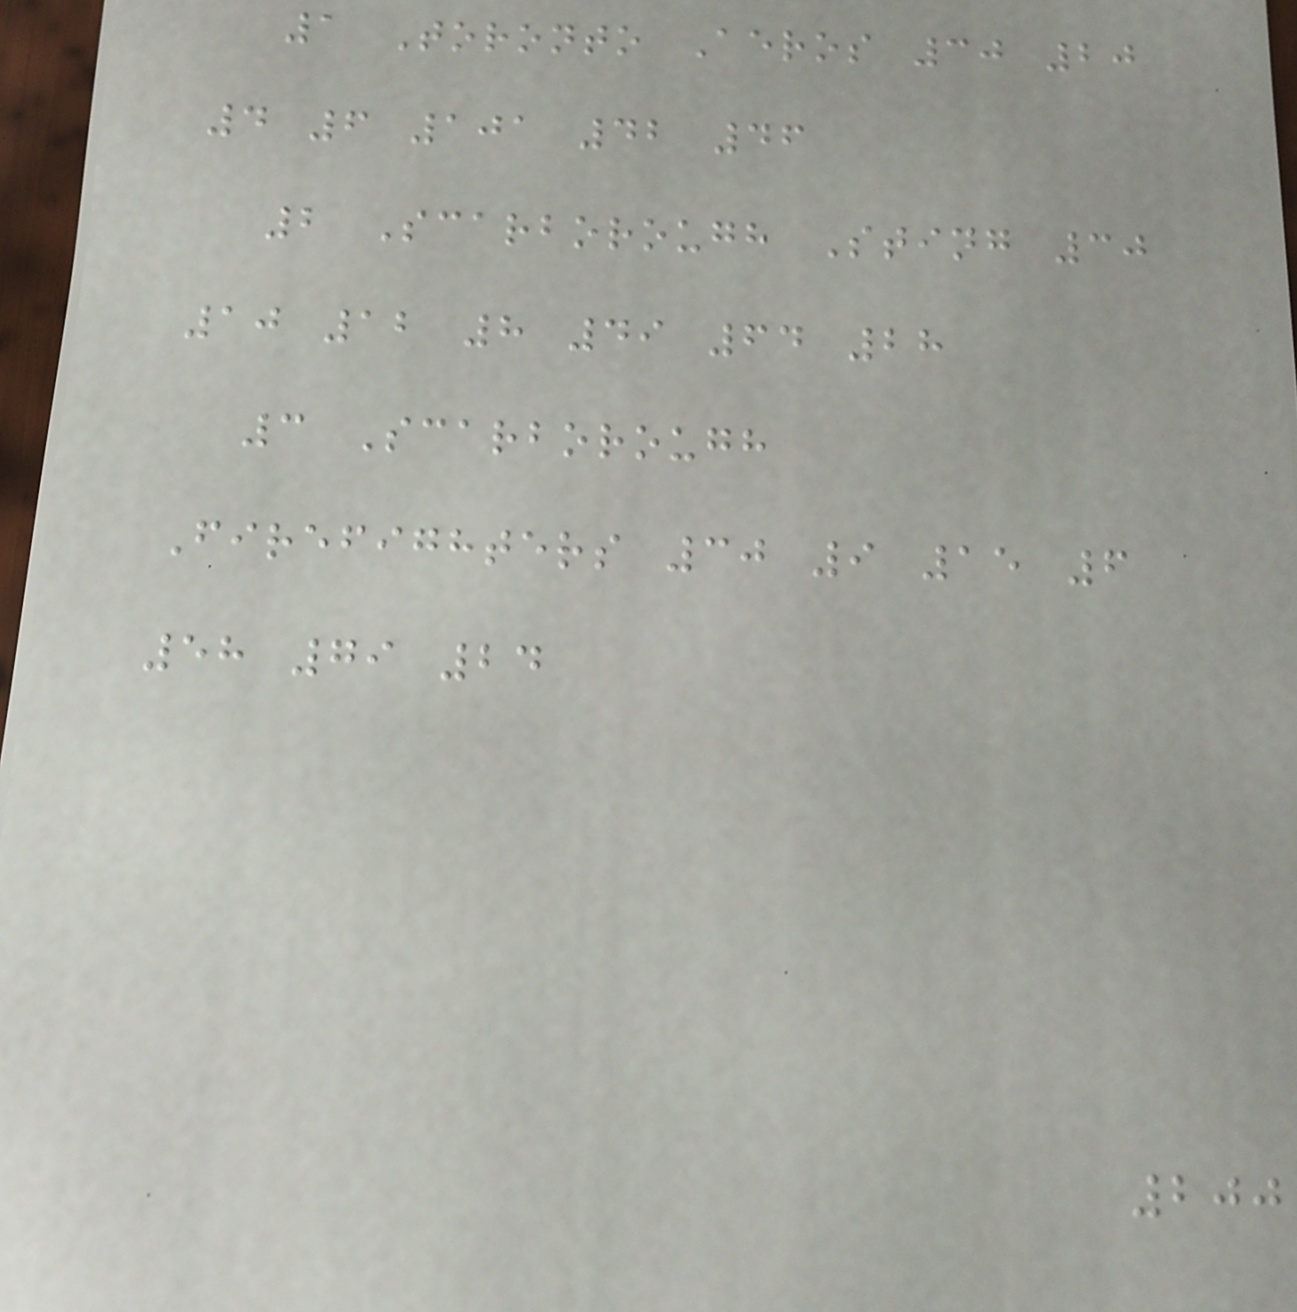1 Toronto Aeros 30 20
4 6 101 42 46
2 Scarborough Sting 30
10 12 8 49 64 28
3 Scarborough
Firefighters 30 9 15 6
58 79 24
200
